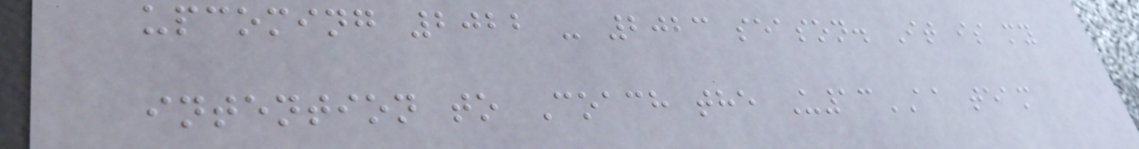upcoming 2022 - 2023 season. It is my
intention to Coach the U13AA team
